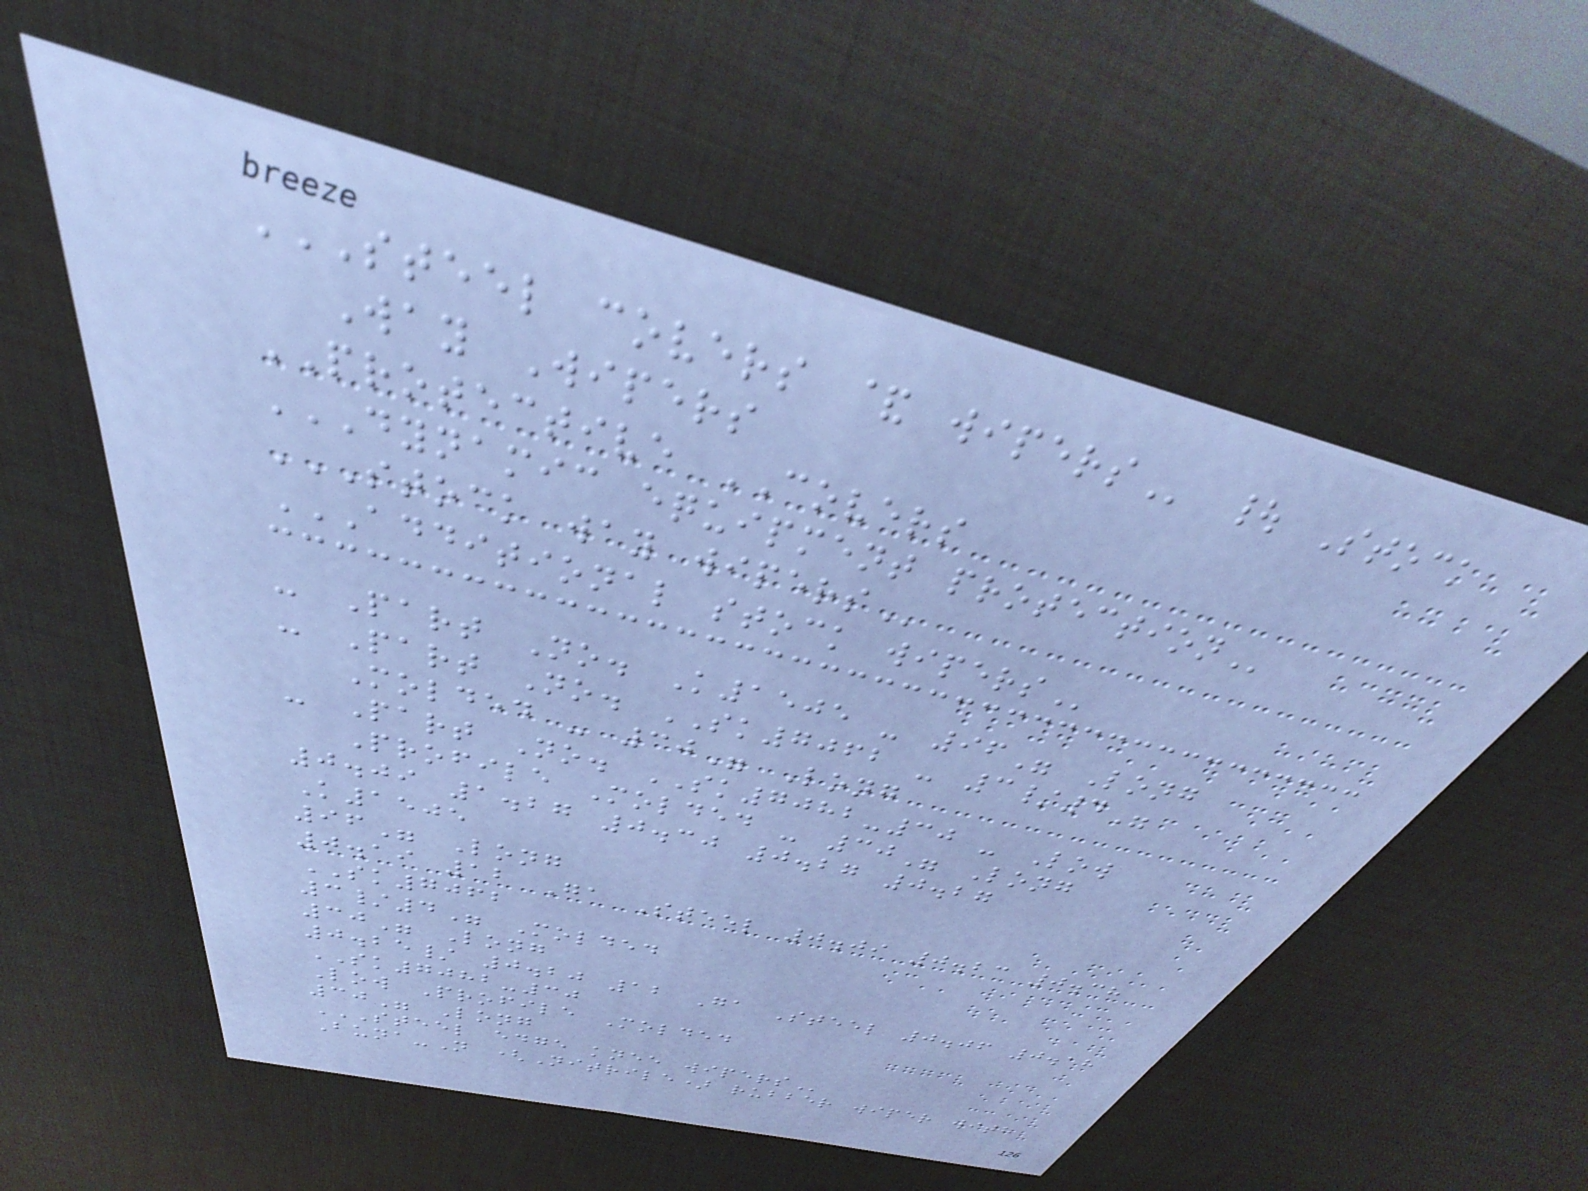STEEL COVERS & WIPERS | Stock
Way Wipers
PROTECTIVE COVERS
DYNAMIC EQUIPMENT PROTECTION
STOCK WAY WIPERS
ADDITIONAL STOCK WIPERS
- Part No. K1505 - 96" Long
- Part No. SK7062 - 3/4"
Molded - 30" Long
- Part No. SK7082-30 - Low
Profile Molded - 30" Long
0.09 1.27 0.30 0.27 0.27
K1505
96" Long
0.19 12 Ga Steel 0.09 0.23 0.38
SK7062
3/4" Molded
30" Long
0.25/ 0.20 12 Ga Steel 0.06 0.18
SK7082-30
Low Profile Molded
30" Long
STEEL EDGE KNEE WIPERS
Buna-N (Nitrile) rubber wiper with
